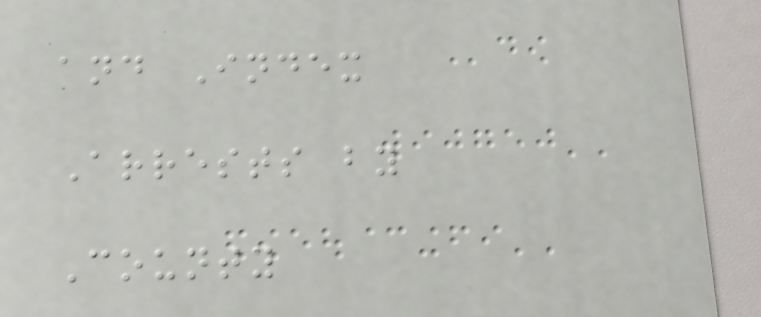and Index
Arrests by
County
